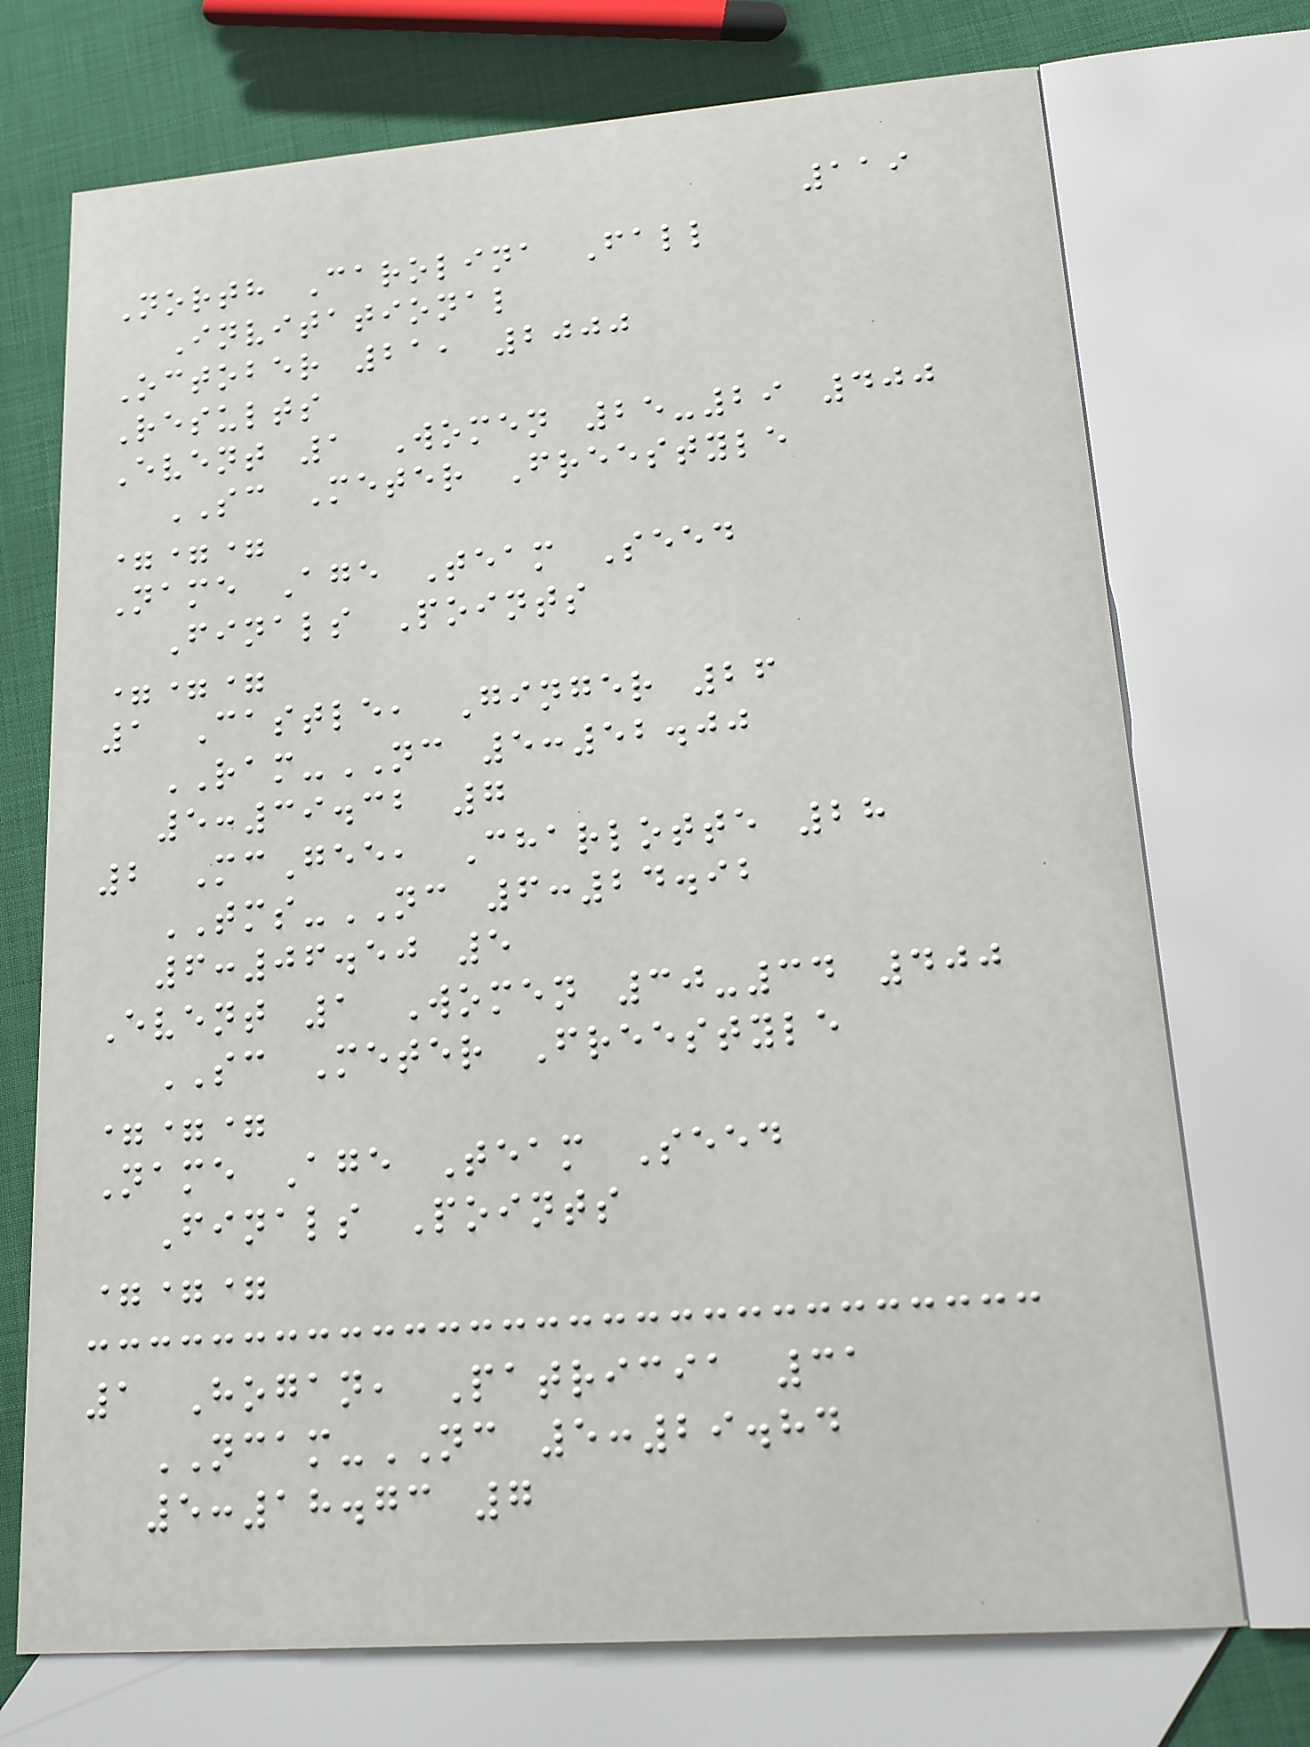119
North Carolina Fall
Invitational
October 21, 2000
Results
Event 1 Women 25-29 400
SC Meter Freestyle
===
Name Age Team Seed
Finals Points
===
1 Castle, Ginger 26
RAM-NC 5:52.00
5:39.32 7
2 McGee, Charlotte 28
TMS-NC 6:24.92
6:06.50 5
Event 1 Women 30-34 400
SC Meter Freestyle
===
Name Age Team Seed
Finals Points
===
1 Hogan, Patricia 31
NCAM-NC 5:29.84
5:18.73 7
